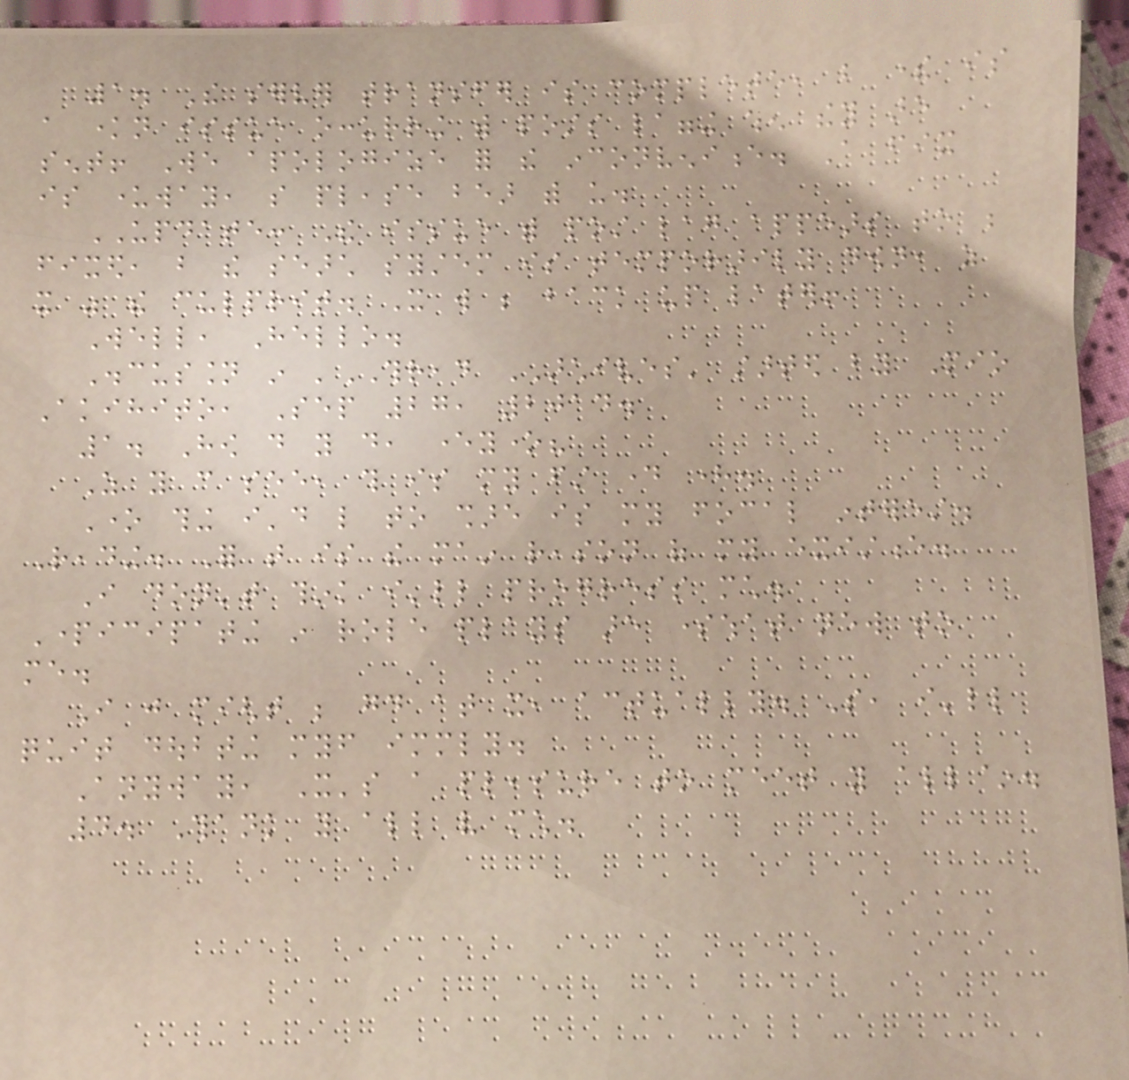1. The server transfer is complete, but there is
a known issue occurring with posts lagging when they are
sent! We apologize for the inconvenience. A fix
is underway, so please bear with us.
UPDATE: The issue with post lag appears to be
fixed, but the search system is temporarily down, as
it was the culprit. It will be back up later!
Well, Hello.
Discussion in 'THREAD ARCHIVES' started by Mio
Akihito, Sep 27, 2014.
1. How do you do, everyone?
As you can see, this is my first day here.
One thing i'd like to share is my focal interest.
Reading. For that is the main reason of my existence.
I don't think i'll progress much.
Participating in role plays are somewhat new to
me.
I just might be good at it, actually. So, i'll
quit doubting myself immediately.
Anyway, It's a pleasure to meet you all~.
4. Thank you all very much.
